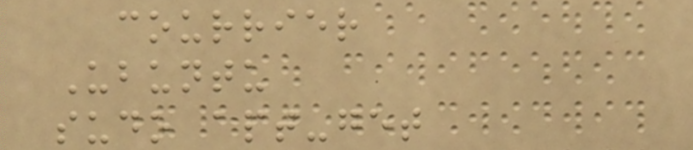courrier
Ubuntu
sudo apt-get
